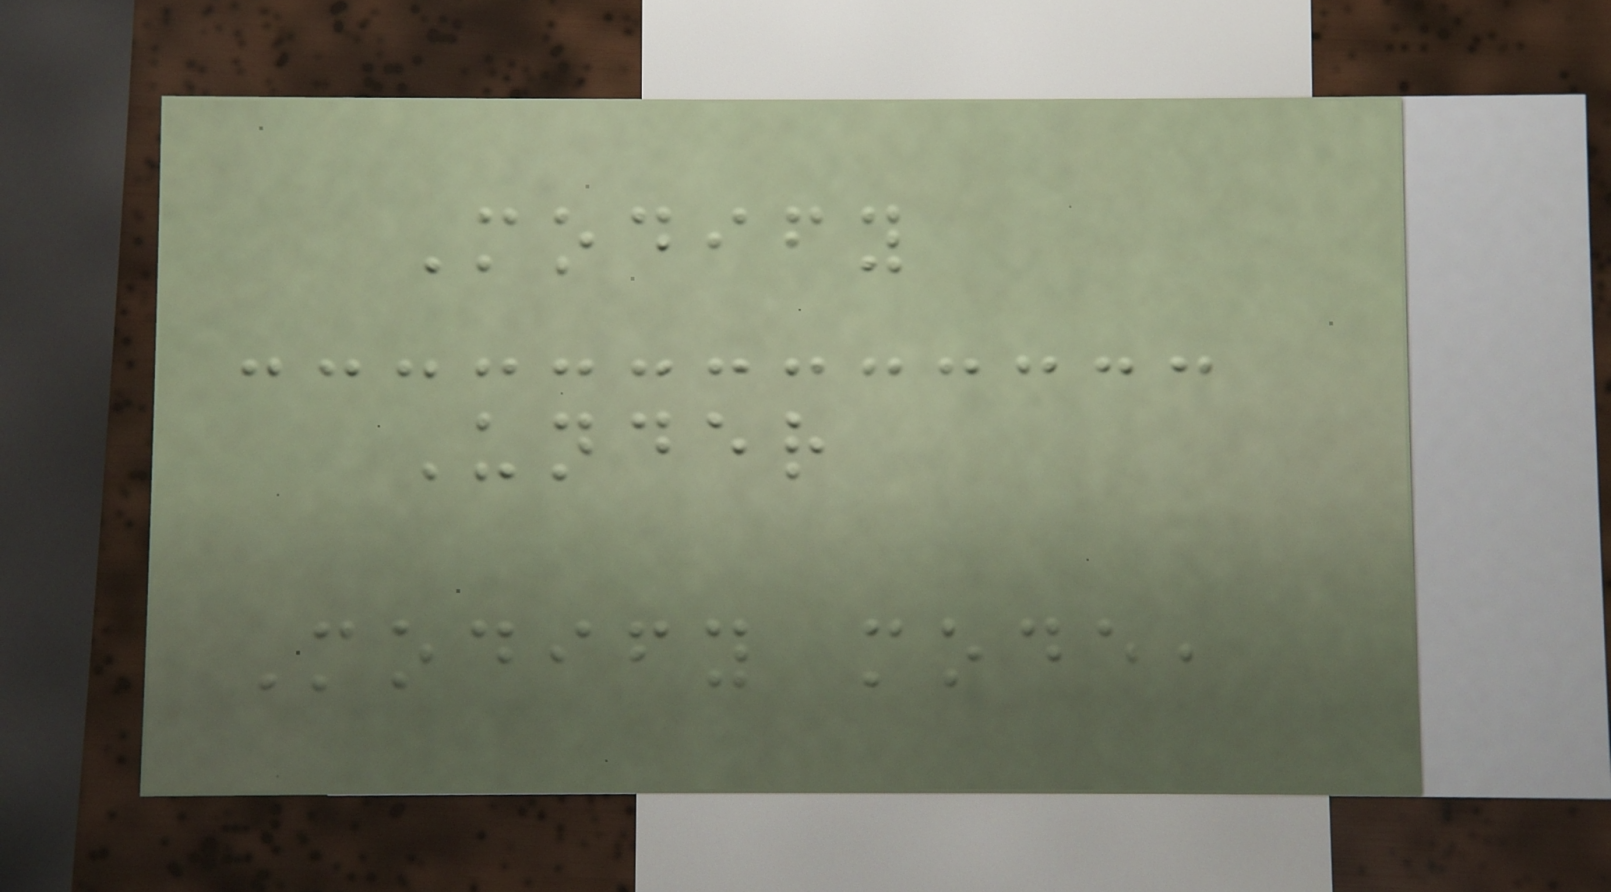Modify
Under
Modify mode,
